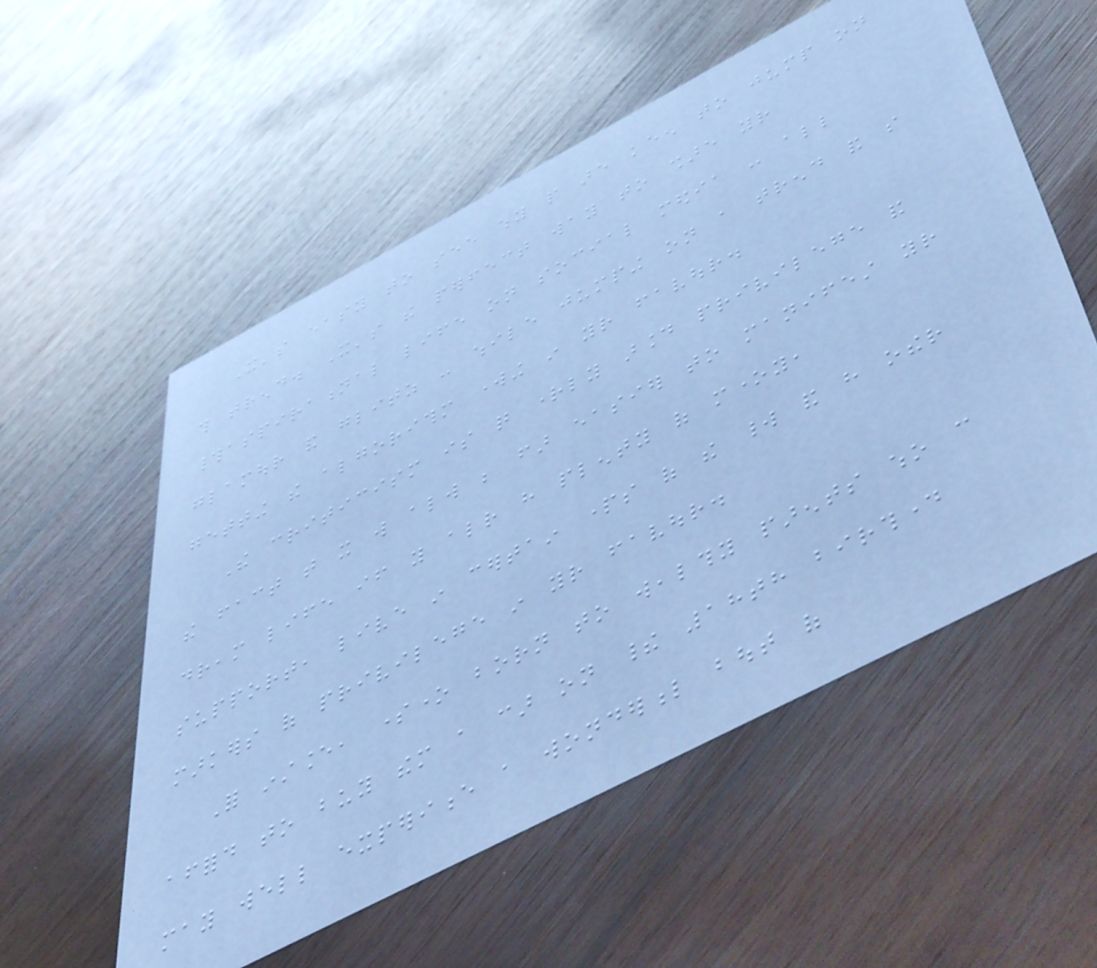It's easy to see why people are keen to jump on
this trend. It's the perfect way to share your
#aspirational life on social media - all
glamour and glitz - while jumping on a trend and so
getting the algorithm working in your favour.
The criticism is quite rightly around privilege and
the fact that it will always be far easier to manifest your
dream life if you already have plenty of money,
support, live in certain parts of the world and have other
markers of privilege in your favour.
For instance, someone born to wealthy parents who can
afford to buy them a car on their 18th birthday
may well experience a wonderful bout of
